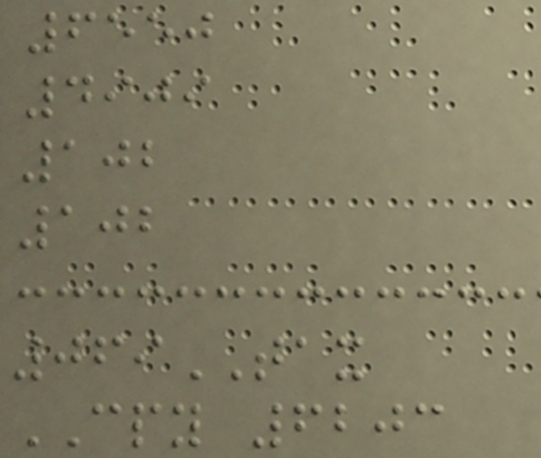6550
4909
102
102
069TAX
CPY 6203
